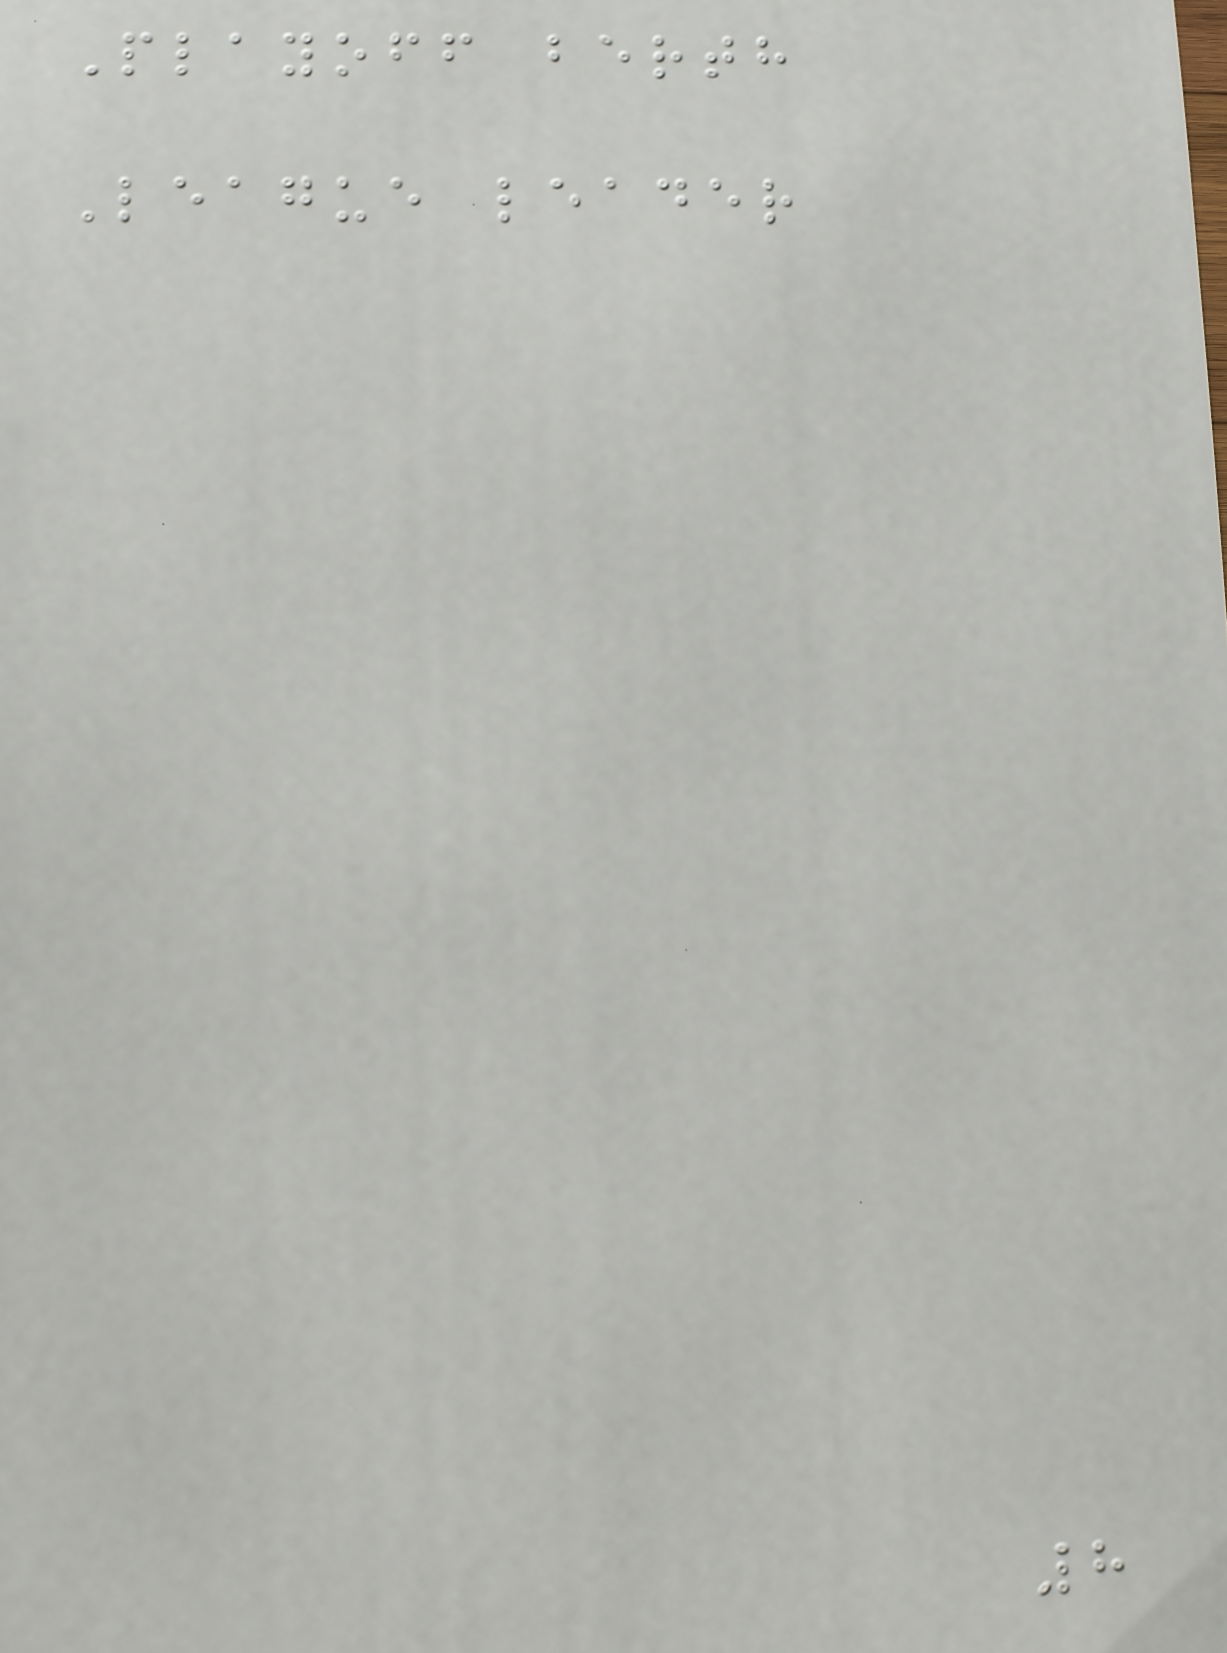Playoff berth
League leader
8
